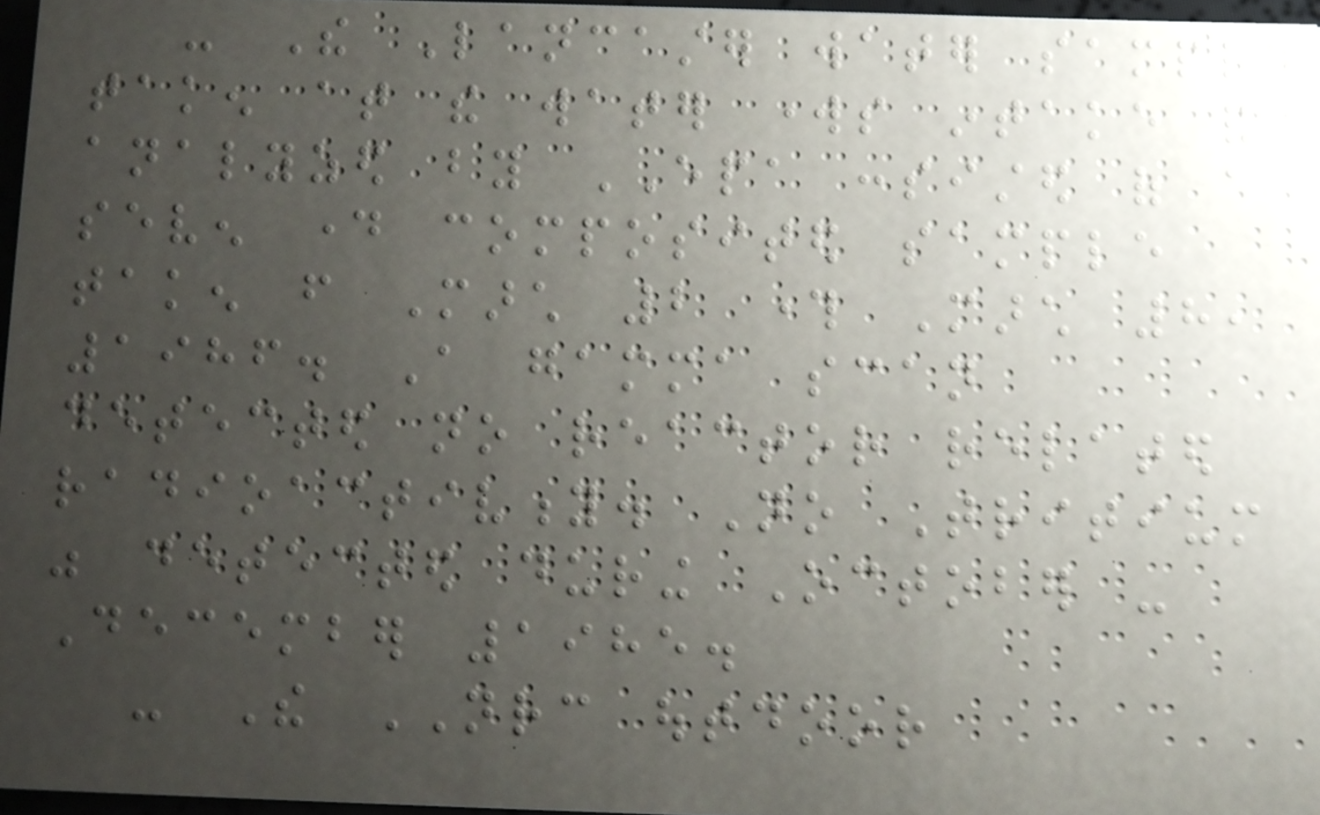- The Lancaster water sample
taken at the water works intake and
analyzed by EPA consisted of a
seven day composited sample
taken from March 2 through March 8,
1986. A gamma scan
detected no reactor related
radioactivity. No Tritium
was detected during October -
December 1985.
- The NRC outdoor
